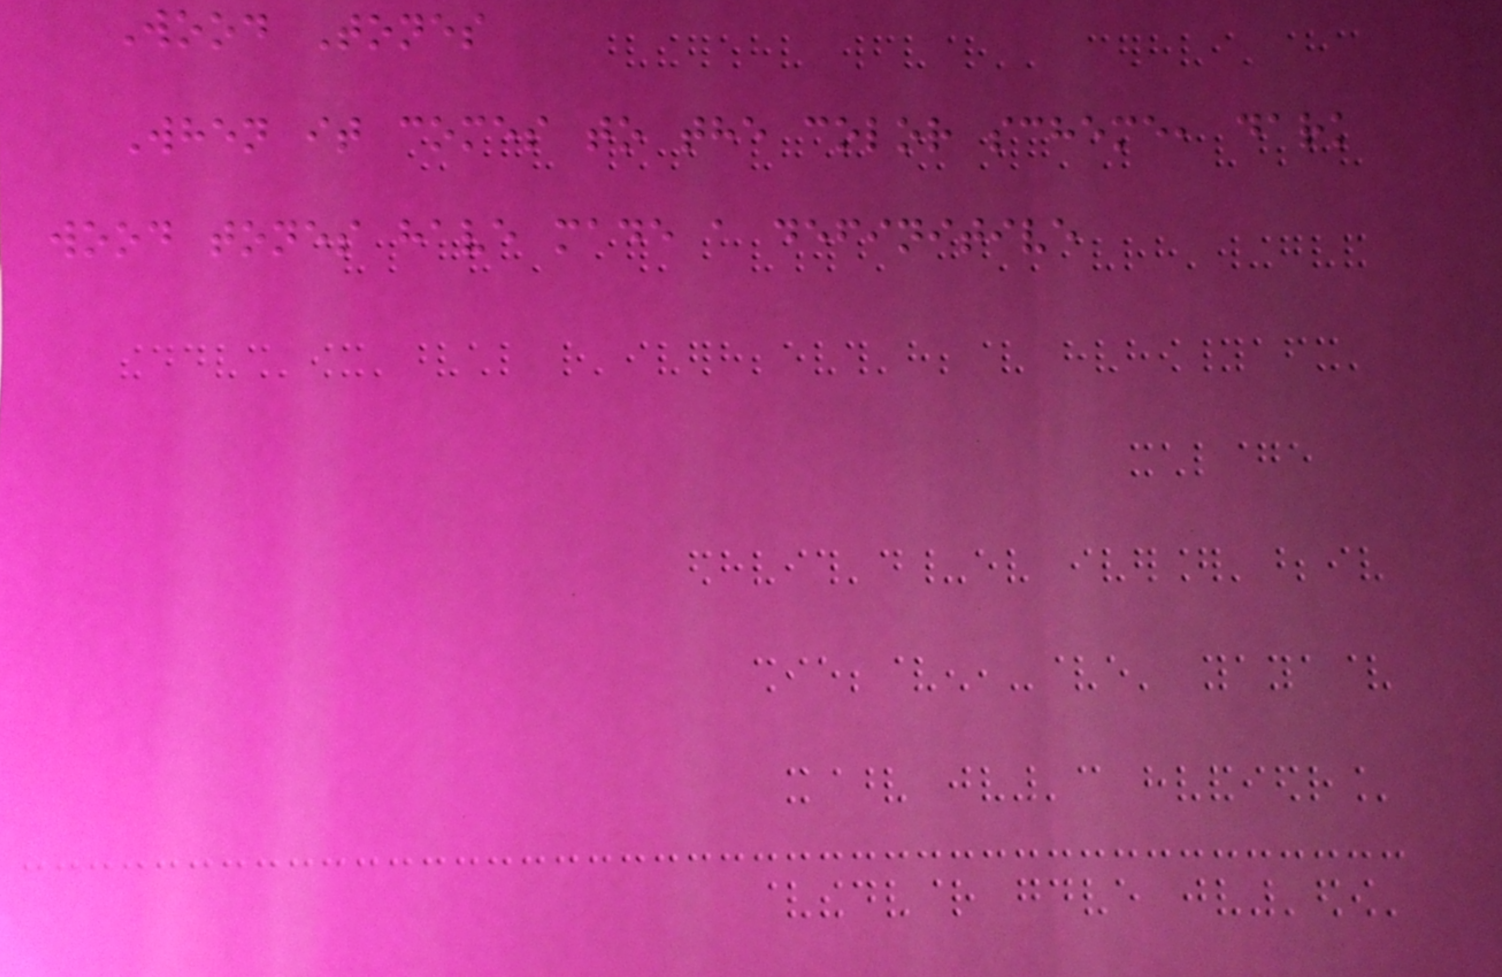Wood Tones
When it comes to the color scheme, dark
wood tones have made a definitive
